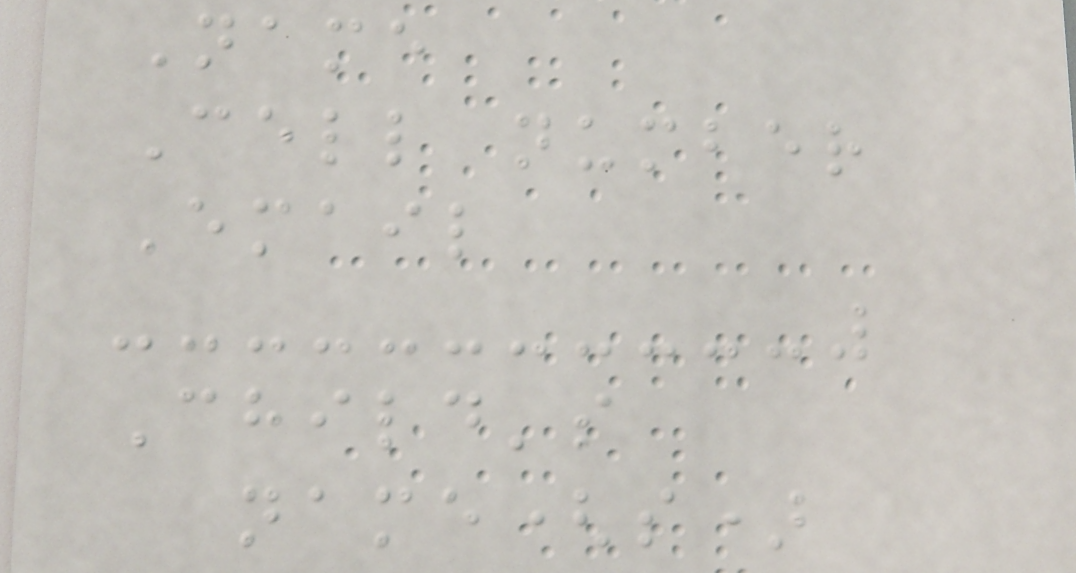Name
Cell number
Email
Child's
name(s)
